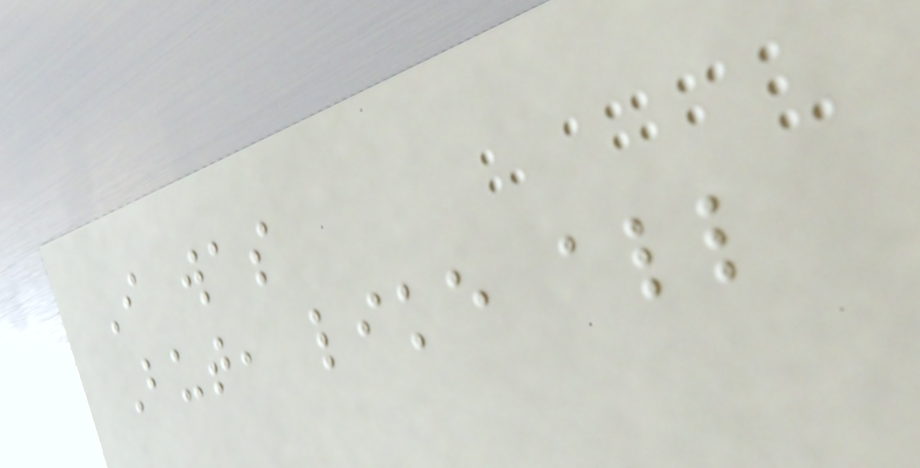I was
But, like all
